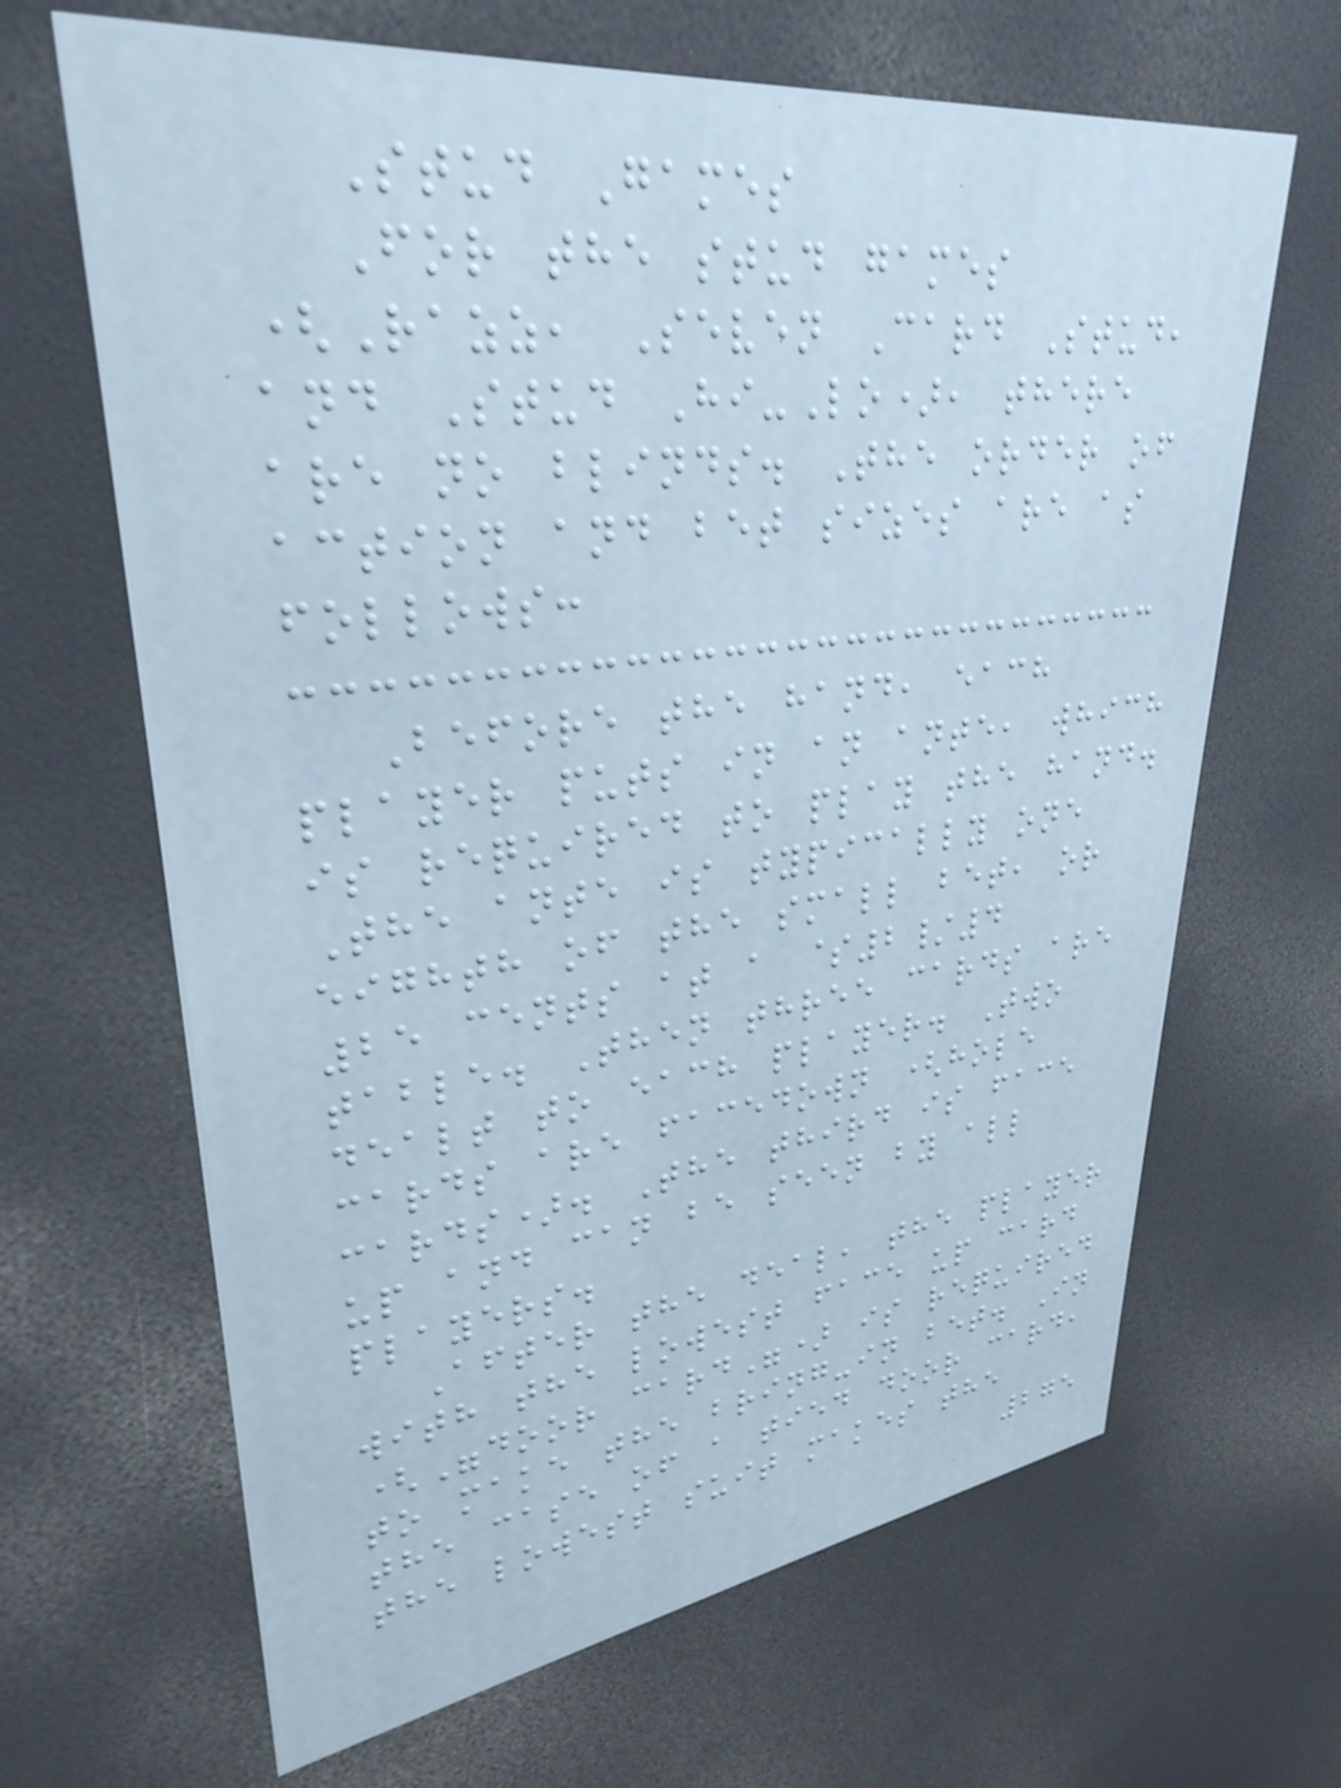Stud Games
For the stud games
(Razz, Seven Card Stud,
and Stud Hi-Lo), there
are no blinds. The order of
action and bet sizes are as
follows:
Before the hand, each
player puts in an ante, which
is required to play the hand.
The ante is typically one
eighth of the small bet, or
25 cents at a $2/4
table. Then three cards are
dealt to each player. Two
cards are facedown (hole
cards). The third is face
up and can be seen by all
players.
After the deal, the player
with the lowest face up card
("door card") is required
to make the bring-in bet. In
the case of a tied door card,
the lowest suit makes the
275
